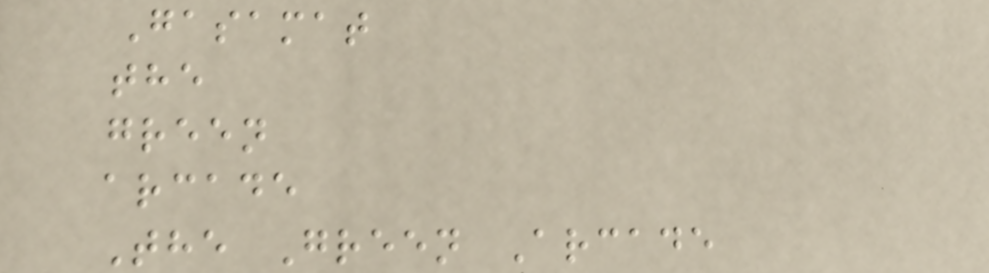Gasamat
the
green
arcade
The Green Arcade
